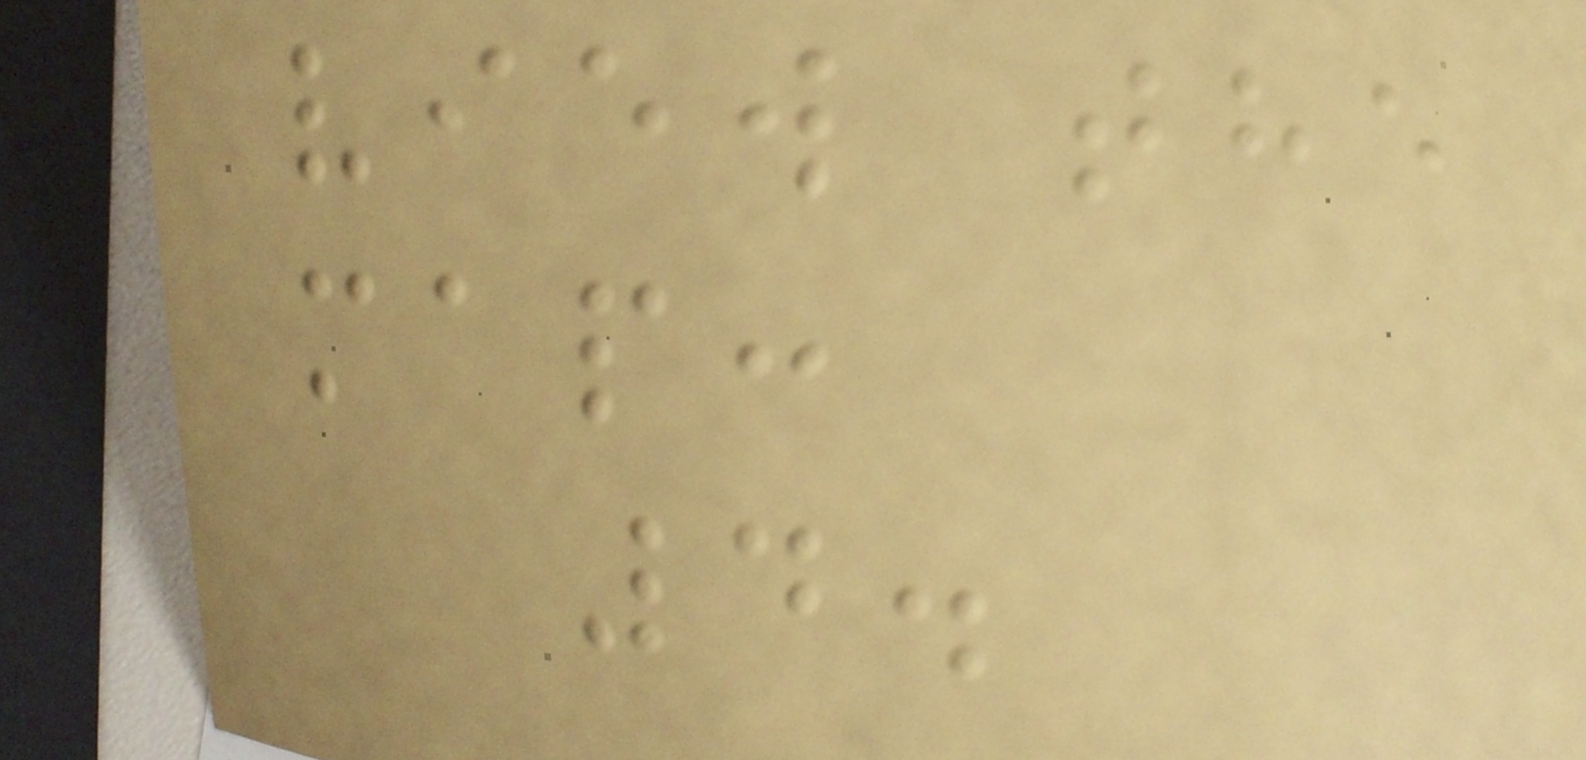view the
map:
4.
